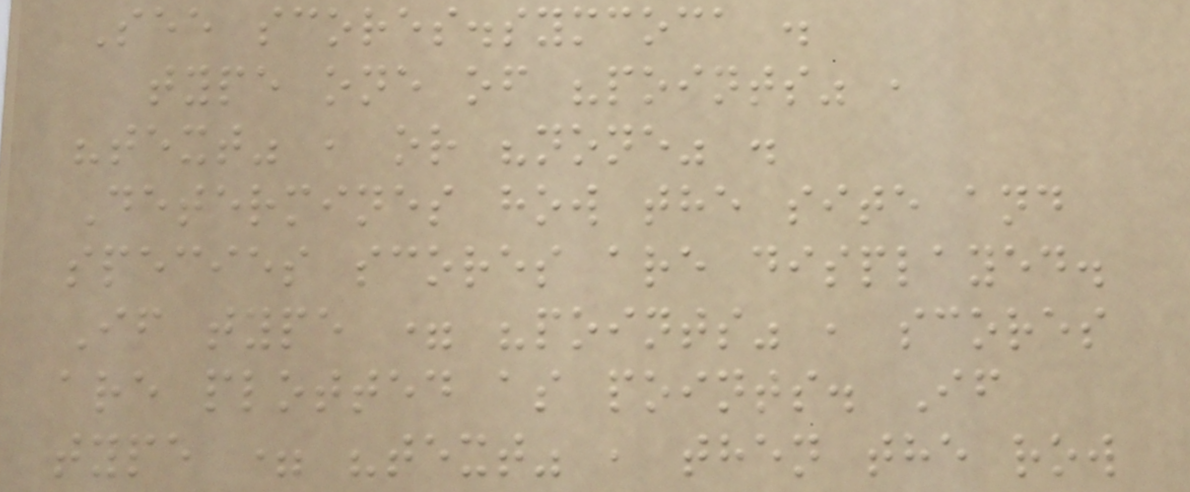See scores.symcoca .
type one of "points" ,
"text" , or "none" .
Determines how the site and
species scores are displayed.
If type = "points" , scores
are plotted as points. If
type = "text" , then the row
